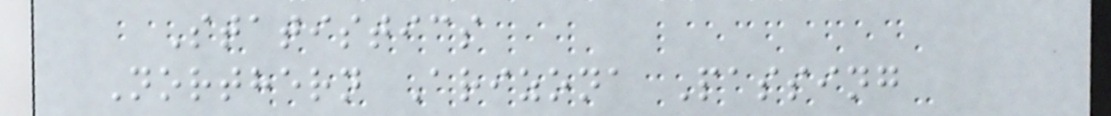Statistics
Northern Arizona Passing
